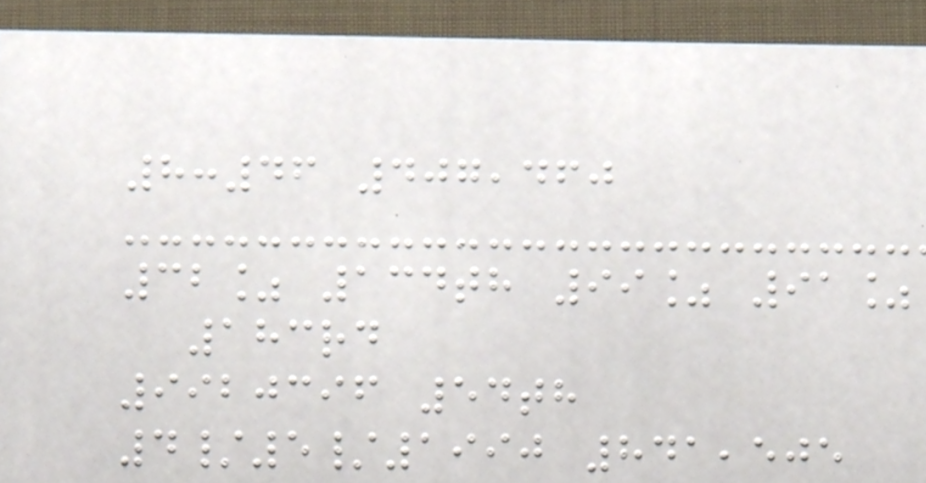8:46 407,460
32% 134th 99% 91%
183rd
9920396 54th
4/5/1990 841,505
